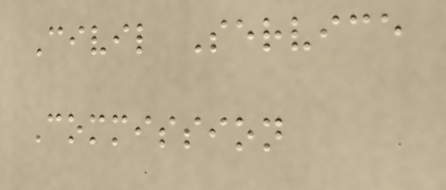Civil Service
Commission
